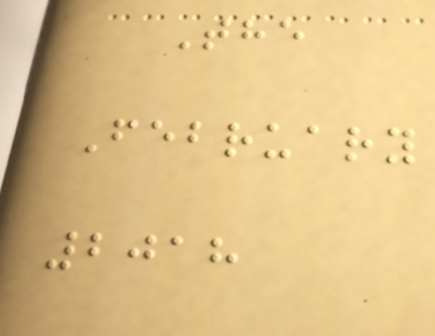The
February
2018
